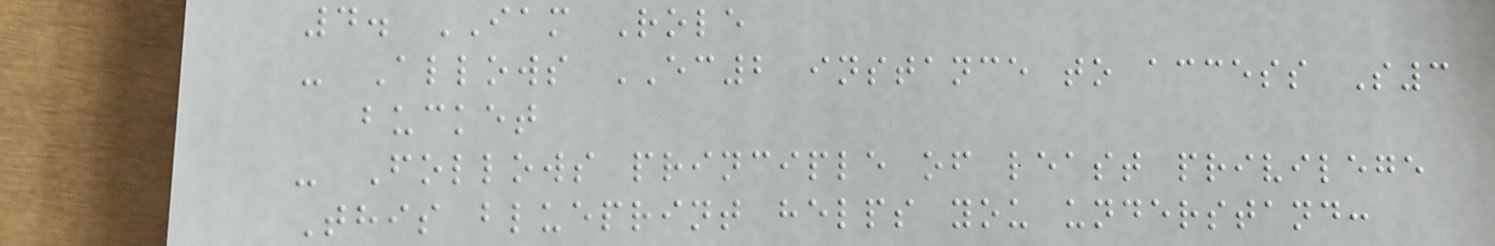4. IAM Role
- Allows EC2 instance to access S3
bucket
- Follows principle of least privilege
This blueprint helps you understand:
